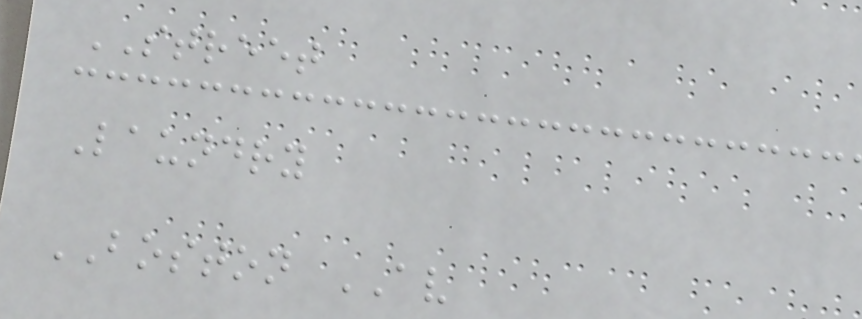STREET
Laundry
BOSTON AV
